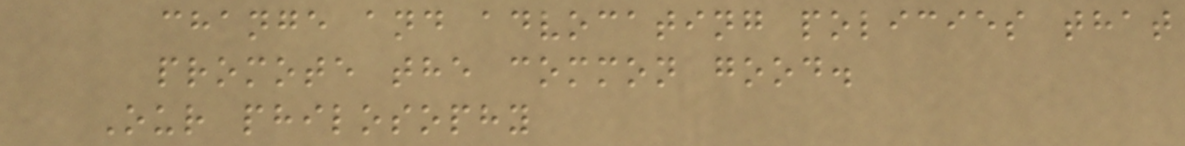change and advocating policies that
promote the common good.
Our philosophy
